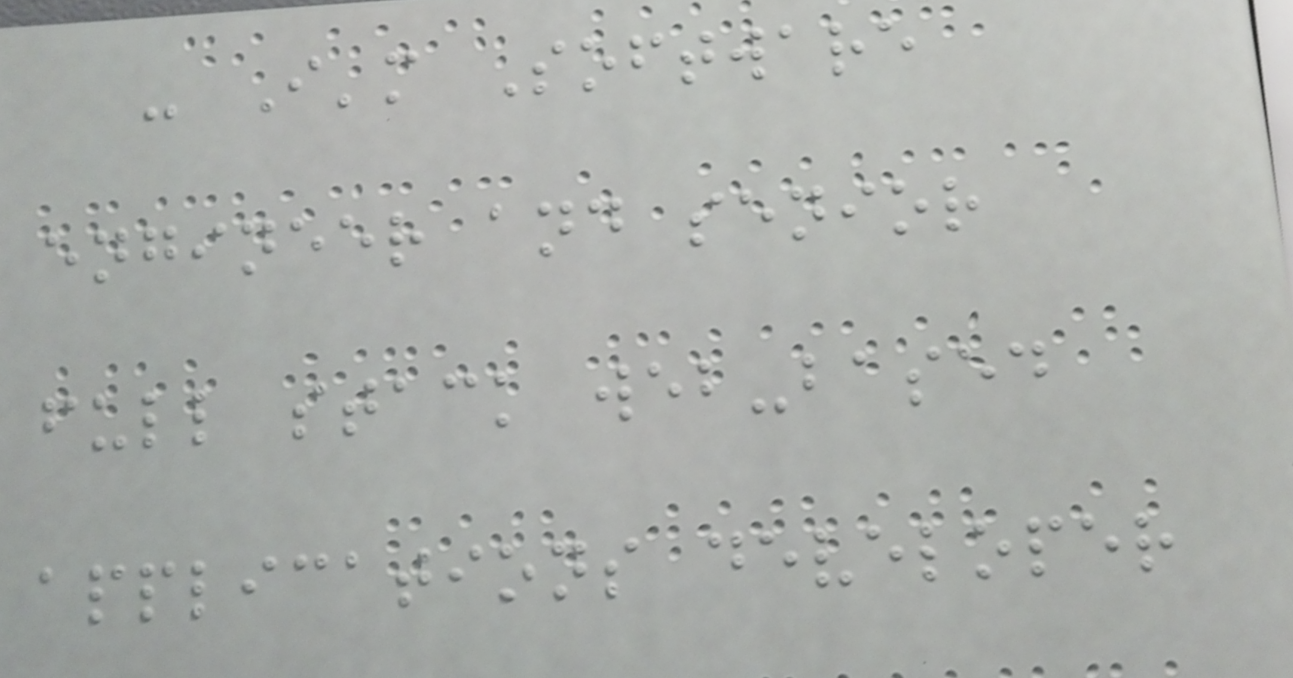- I'm Software
engineer and senior
full stack web-based
applications developer
